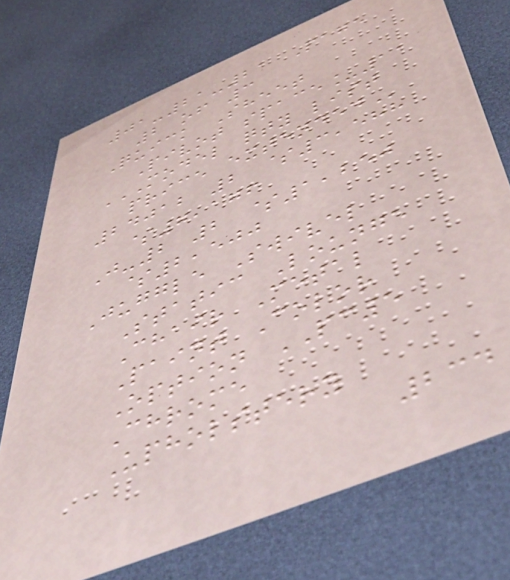01-21-21 Page
2 of 3
Quick Sheet
Pivot space_11
MODEL QTY LIST
PRICE EXTENDED
24012 2 $3,588
$7,176
J-2 2 $1,250
$2,500
Juggle Swivel
Static Lounge
Chair Metal
Paint Color
Option PC5
Chrome
Upholstery
234
